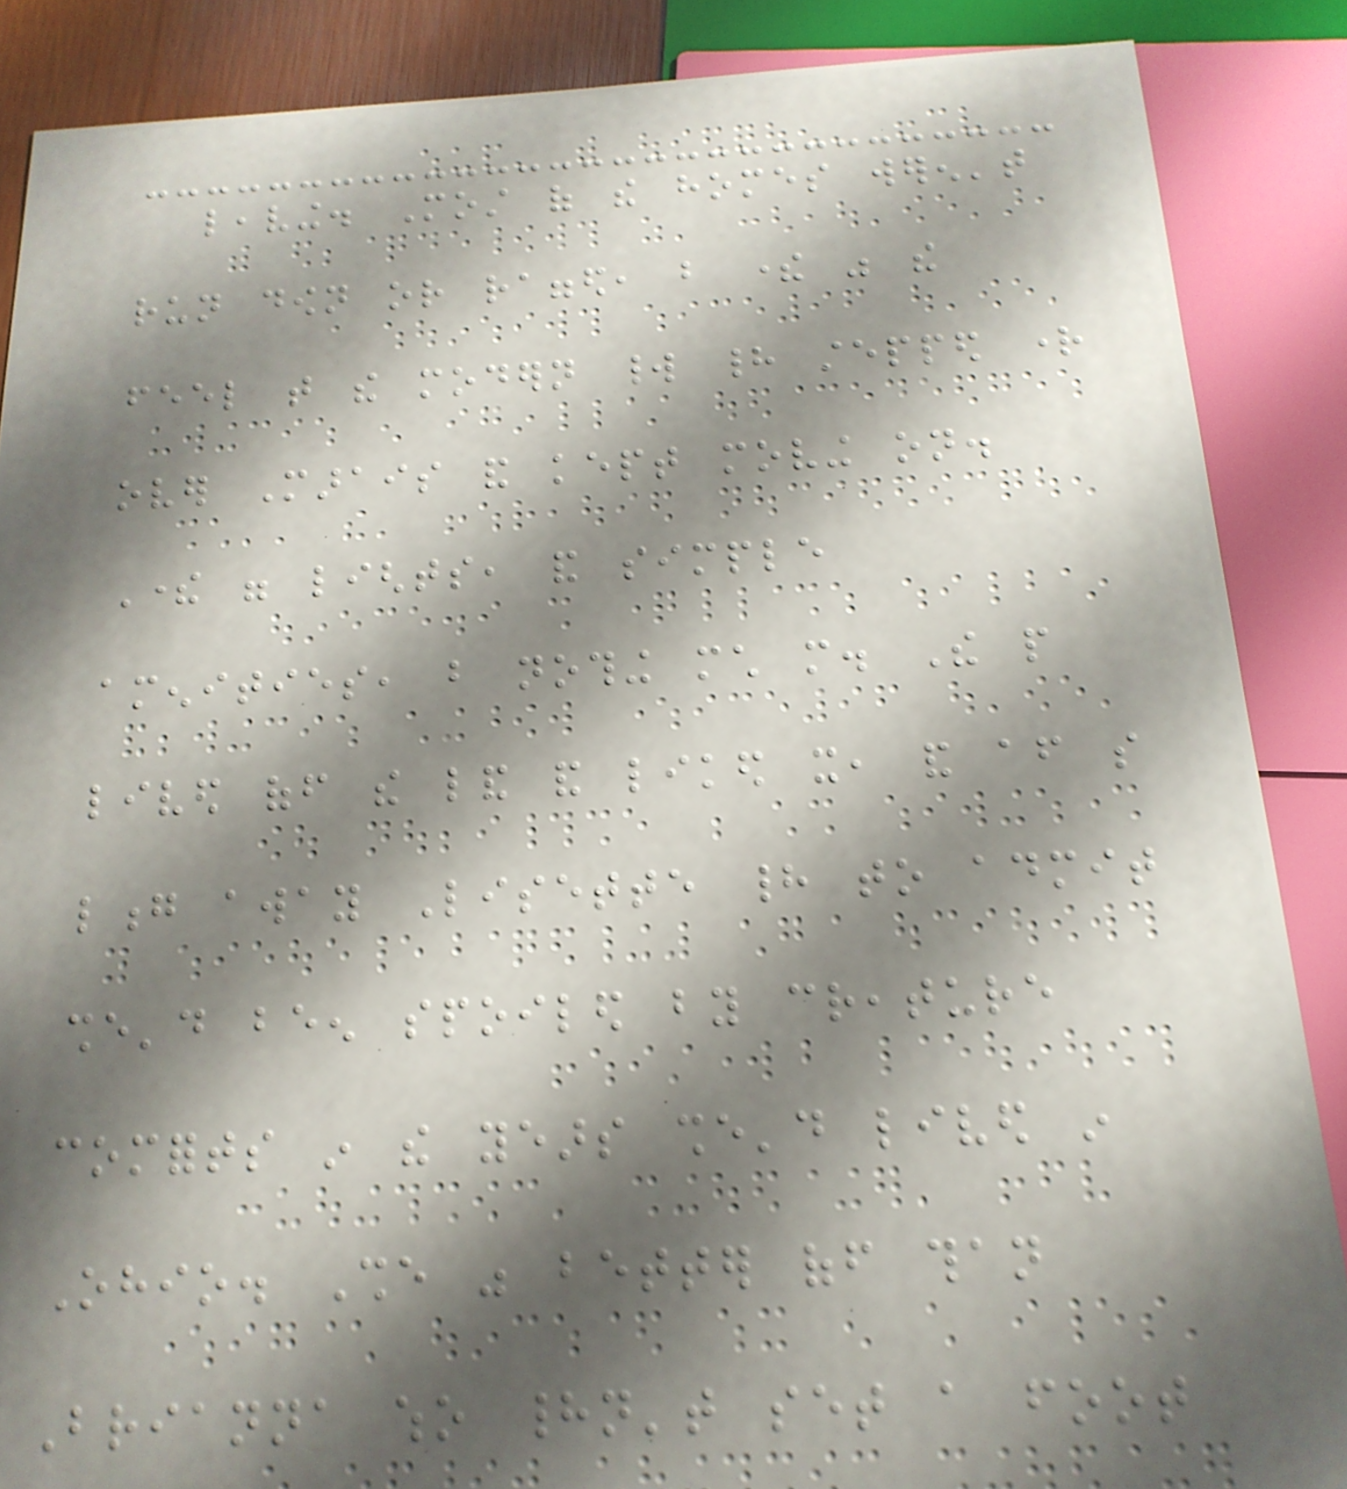leaving. Most of the homes weren't
run down or ragged, but there was the
feel that the modern world had stepped right
over Marais and kept moving on.
There were lights, and simple
amenities, but nothing much more. The people
lived off the land and liked it, and after so
long away Lisette had to admit
she'd been spoiled by creature
comforts in the years she'd lived in
Ohio. She was better off than
Brianna who hadn't set a foot
